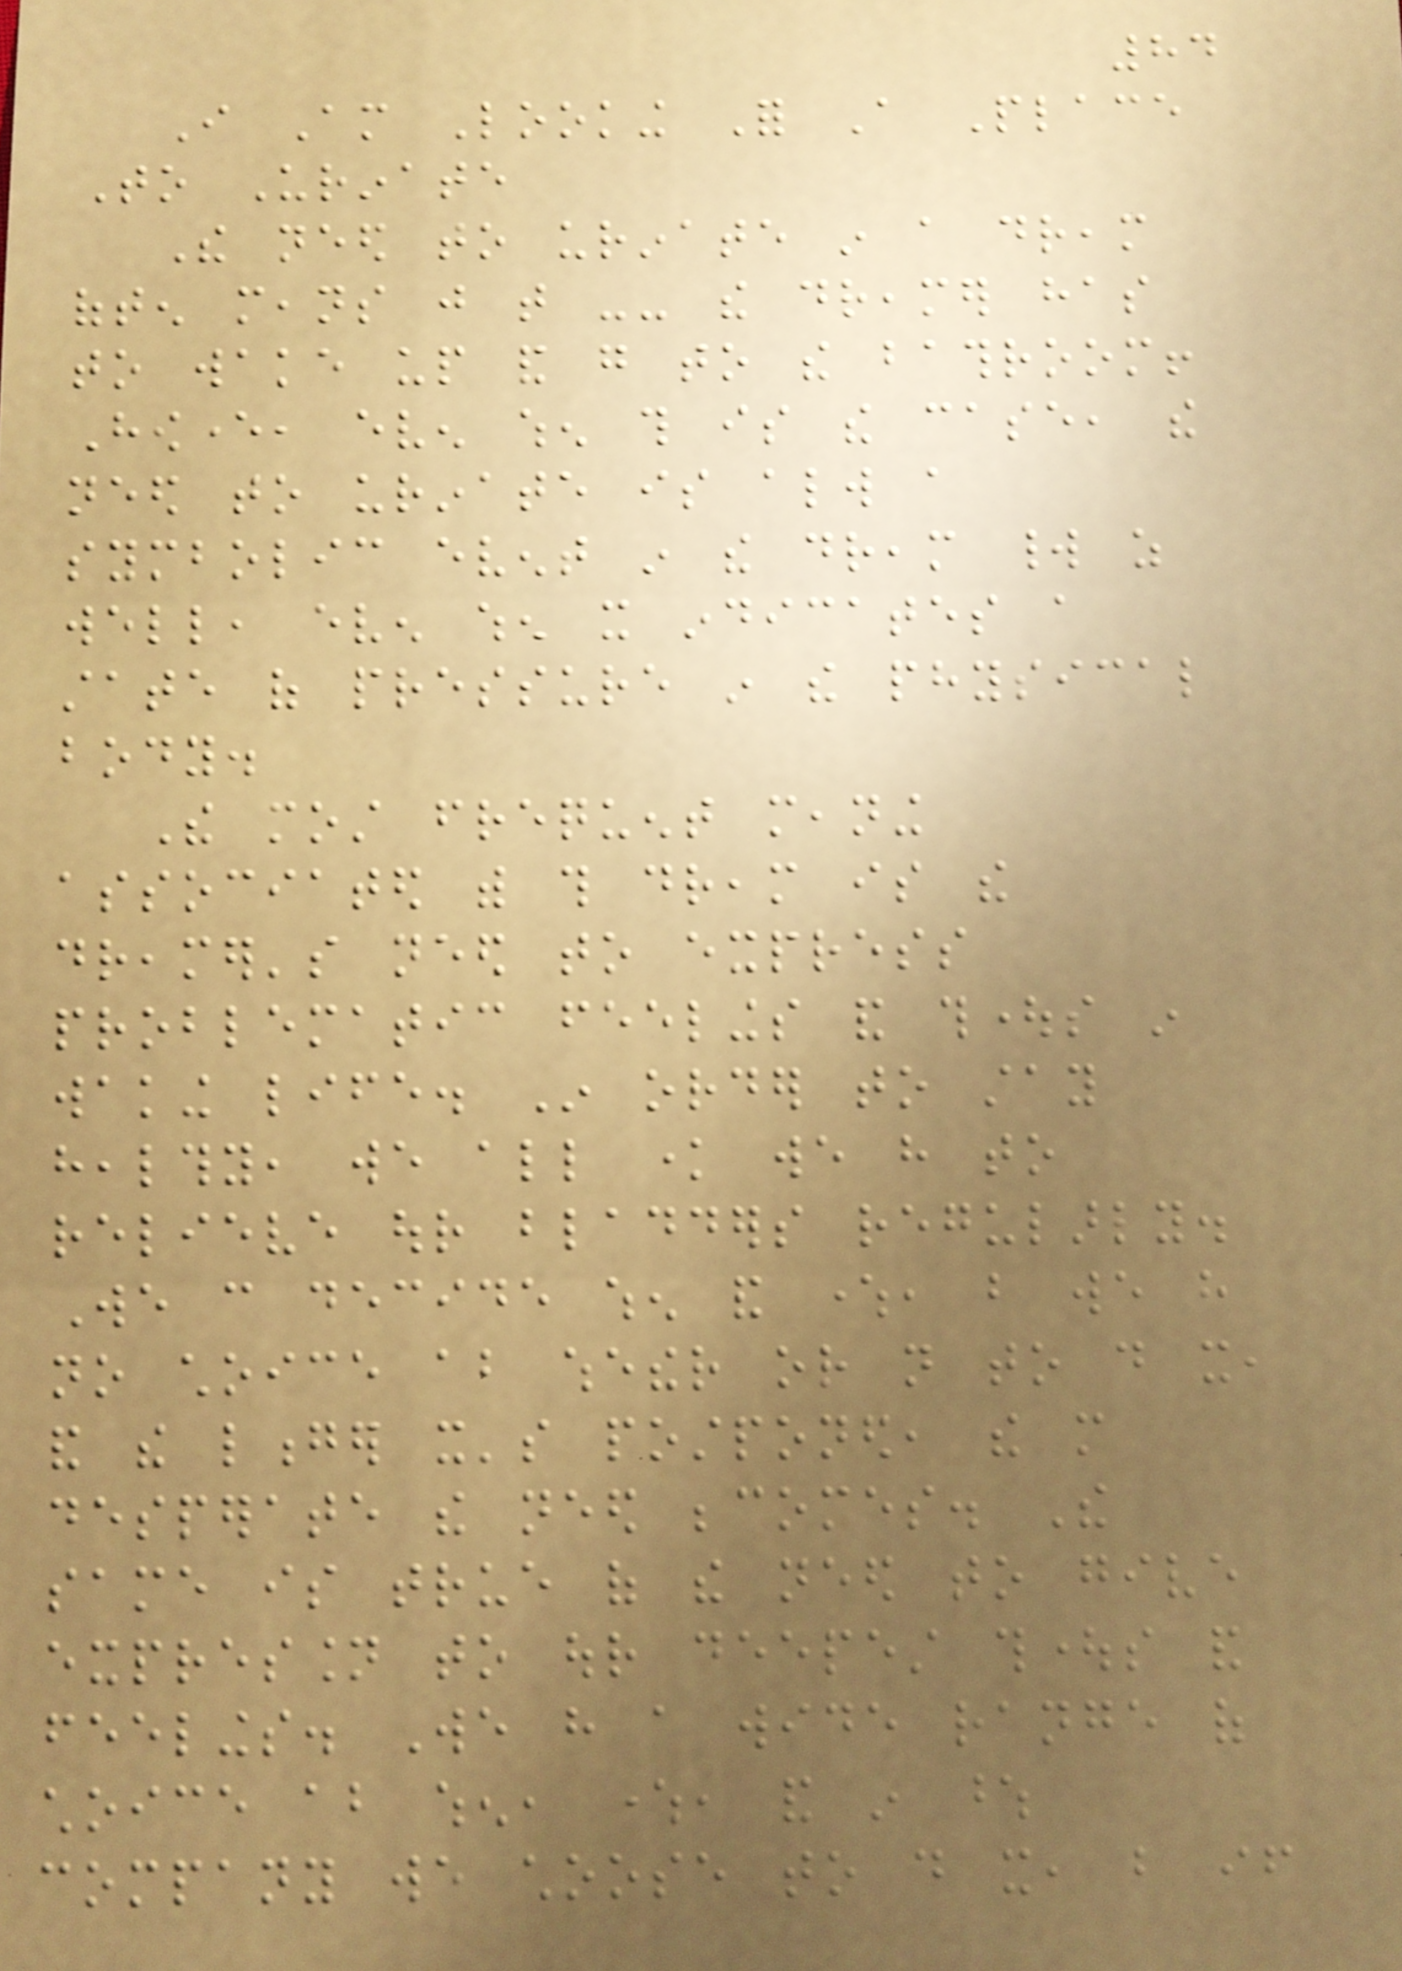84
I Am Looking For A Place
To Urinate
The need to urinate in a dream
often means just that -- the dreamer has
to wake up and go to the bathroom!
However, even when this is the case, the
need to urinate is always a
symbolic event in the dream world as
well, even when it indicates a
state of pressure in the physical
body.
The most frequent meaning
associated with this dream is the
dreamer's need to express
problematic feelings and thoughts in
waking life. In order to stay
healthy, we all know we have to
relieve our bladders regularly.
We can decide when and where, but we have
no choice about whether or not to do it,
and the longer it's postponed, the more
desperate the need becomes. The
same is true of the need to give
expression to our deepest thoughts and
feelings. We have a wide range of
choice about when, where, and in whose
company we choose to do it, but if
